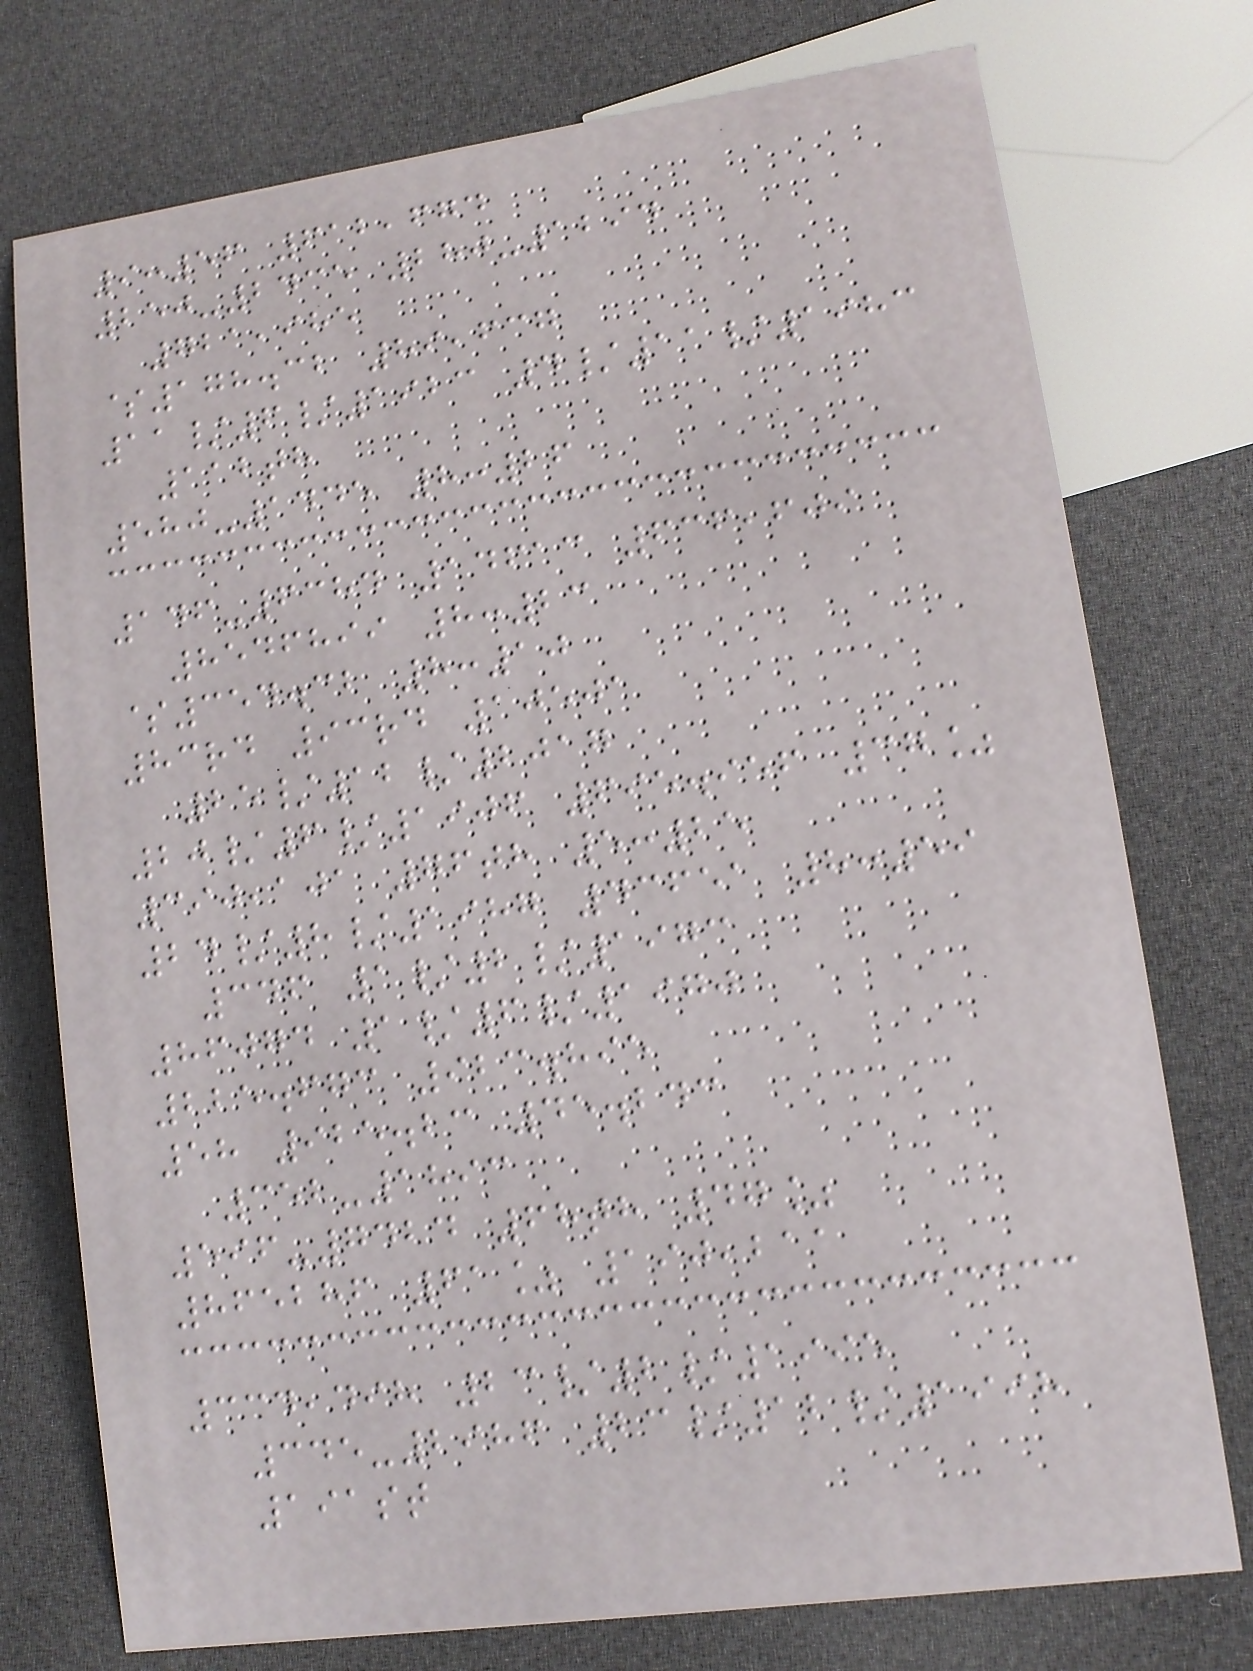9:56 612,674
250-2435 280-1294
721,985
$178.32 89,637
11/6/1923 4/11/1983
112th
580-1445 8:26
146-6384 14613 636,609
8546899 8:23
$354.32 8:10
83rd 93rd 10501
25/12/2017
20/6/1906 695.956 37%
390,101 76th 5:25
24/8/1987 43651 8:59
346 1/2/1973
86074 1/6/1970
225.673 923.895
58 925.23 45.243
352-1893
596-7424 68th 47%
865286 61% 190,211
334,498 23/2/1995
345-2986 23/12/1998
191st
